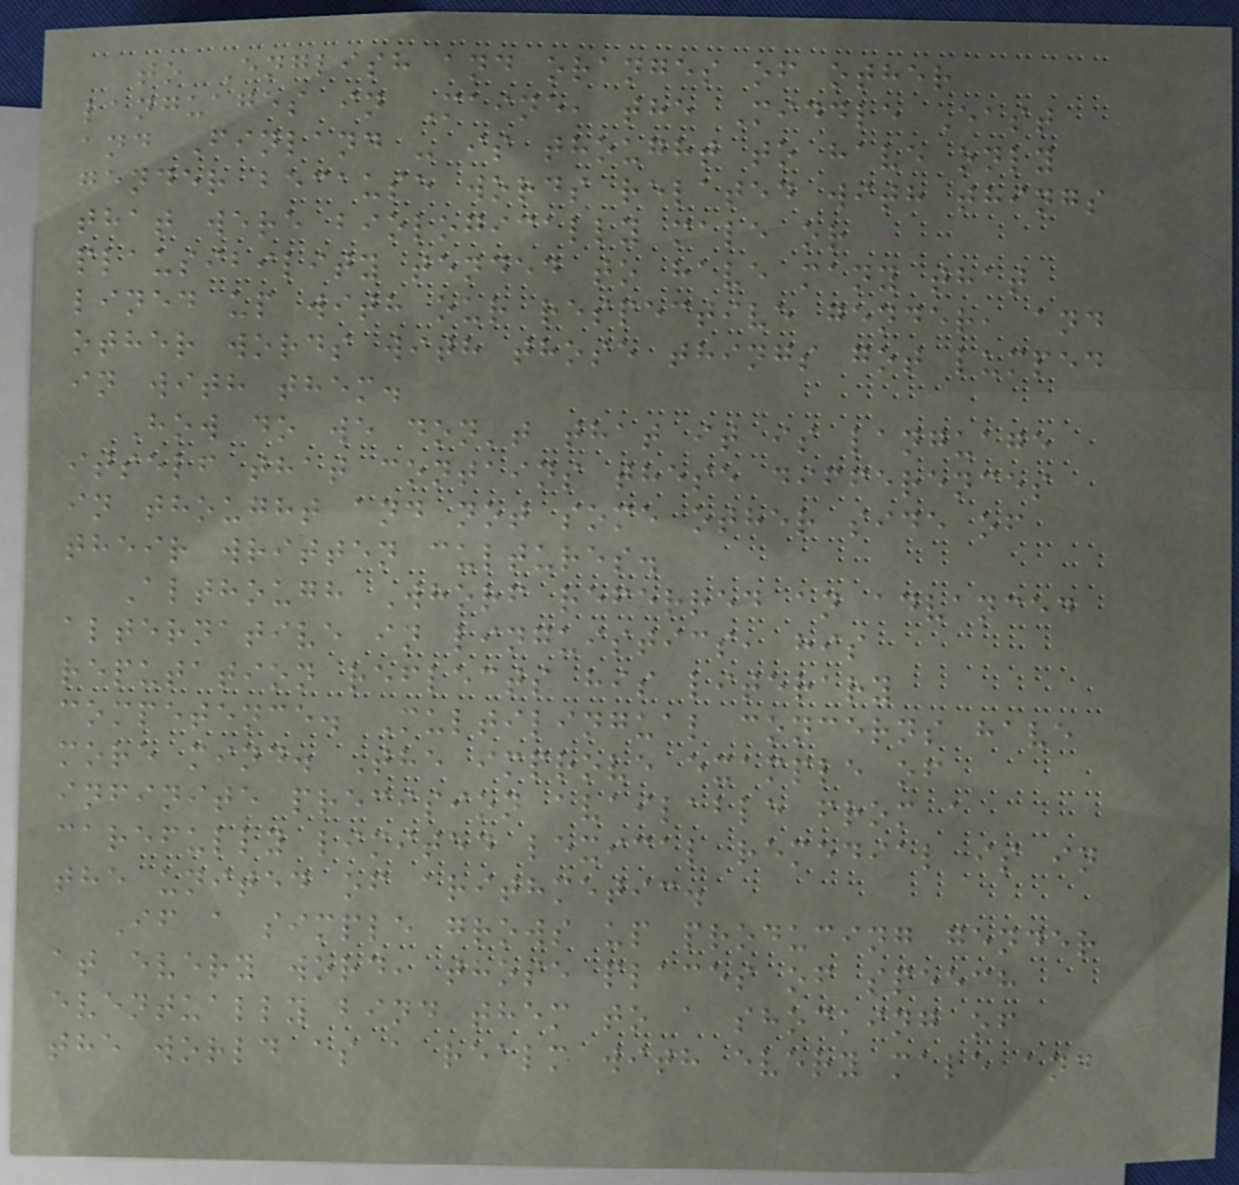to English and oranges of other
languages in Maine, the Middle East
and Finland - is thought to have only
gender because words related with things
that were biologically male or
plausibility tended to have many that
lined up with our respective gender, and
other words with those things got lumped
in with them.
How do we don't that it is language
itself that contains these differences
in thought and not some other side of
their written cultures.
Although Whorf referred an advanced
alternative in linguistics, his
reputation reflects his literary
competence. Multilingual concerns have
more mind. The improve example of
infinite precision available from a
carefully limited lexical remedial is in
the united of arithmetic.
If a simple grows up producing gender
at every word, those places of speech
eventually bind them to a shocking of
the world as a realm with every male and
